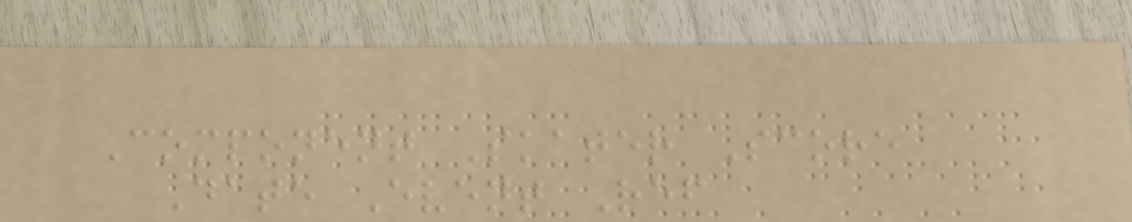Component Skater Score
Date Event Ref
